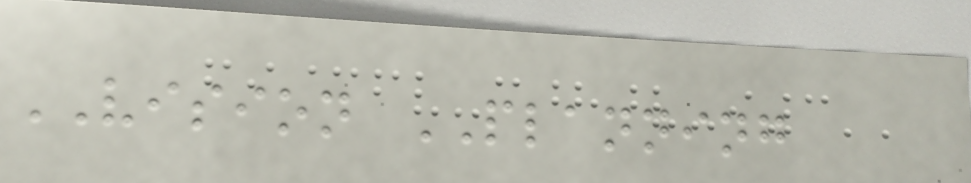VISION PLANNING
